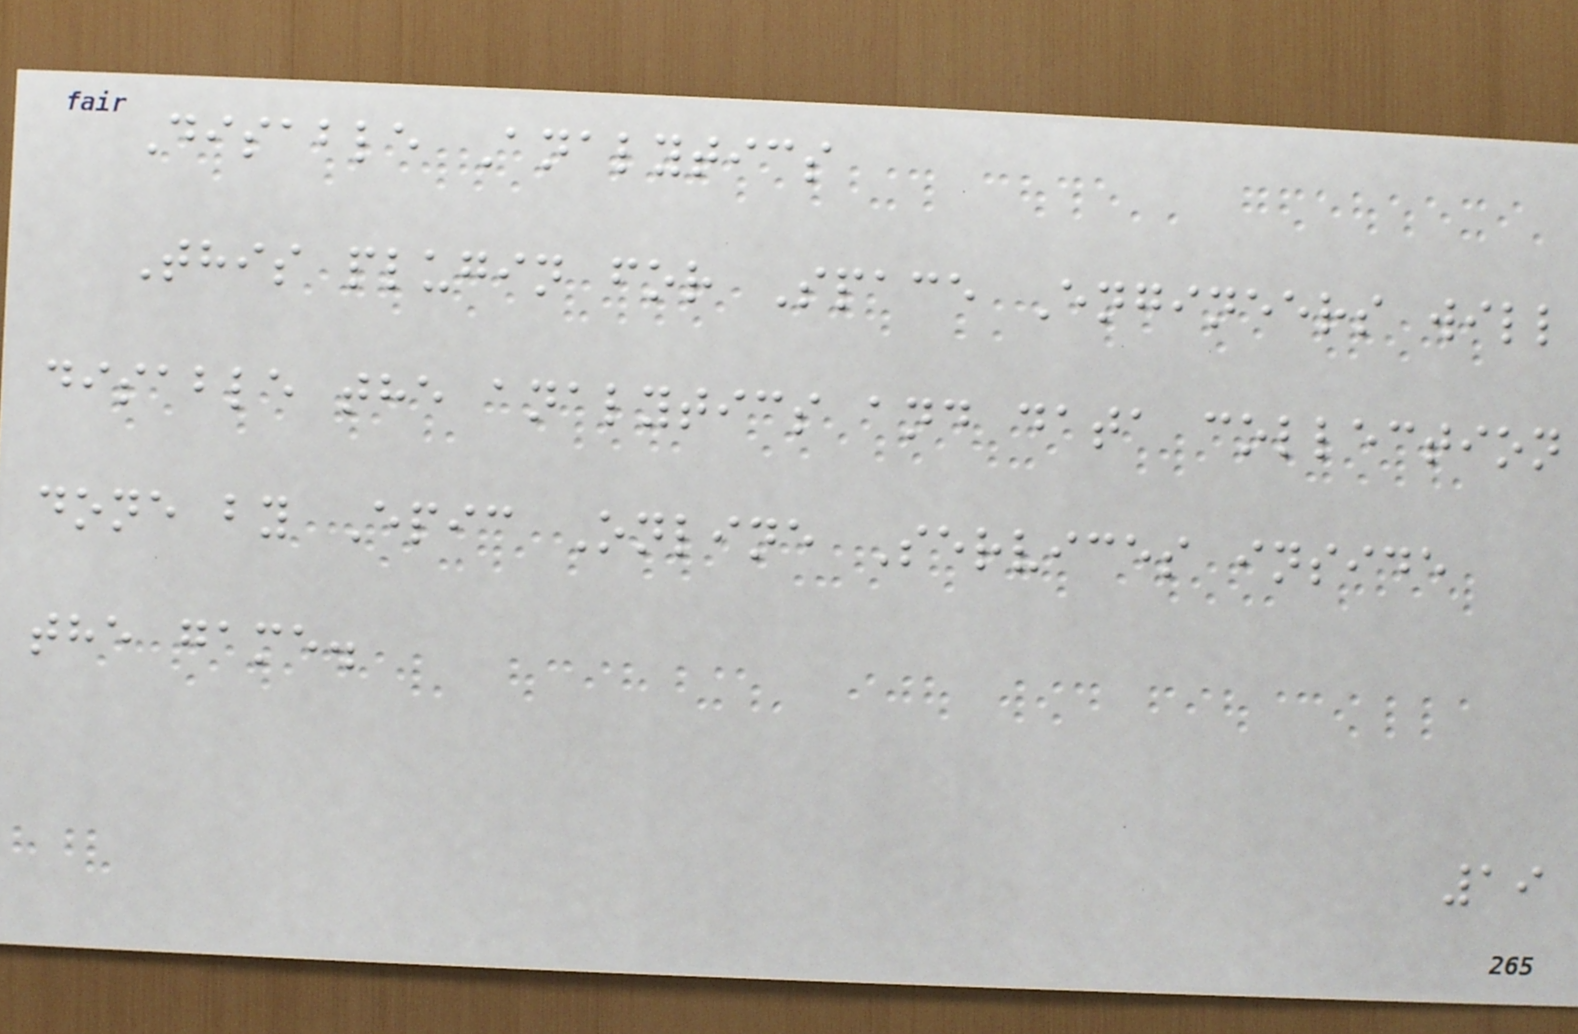Disable Analytics
This plugin for Space Engineers will
disable the analytics and data collection
done by Epic Online Services inside
the game.
19
